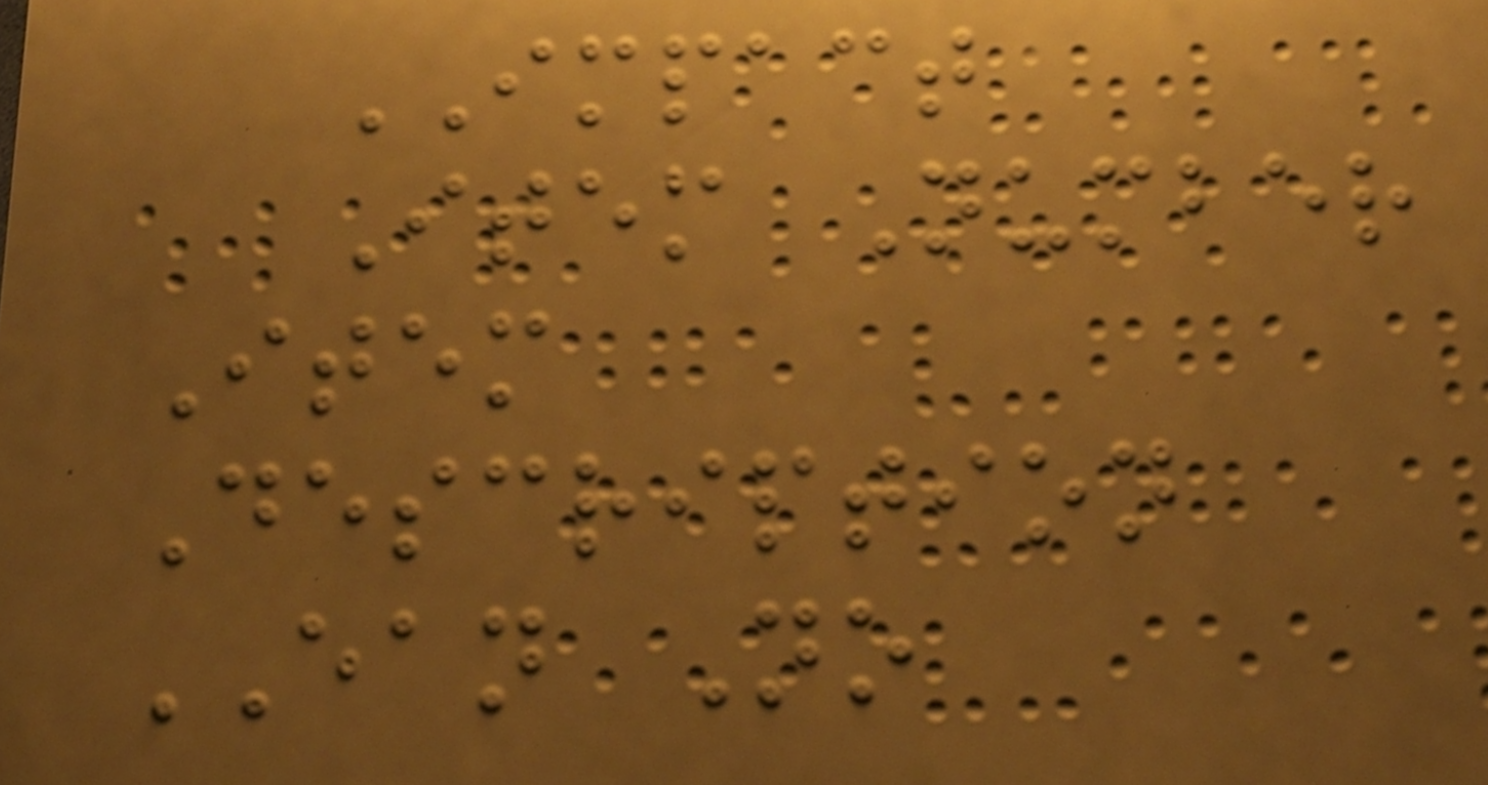IMPACT
Item Number
Item
Description
EAN No
